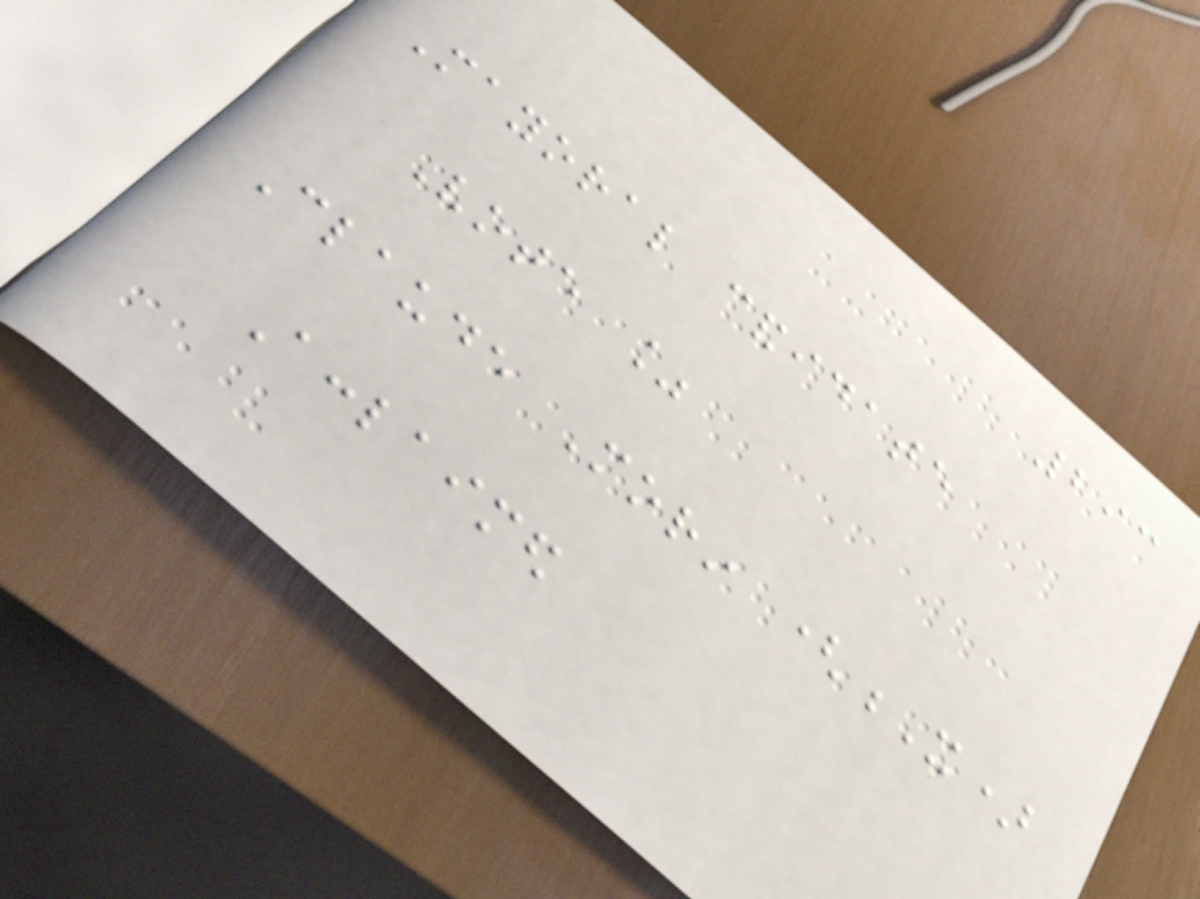293
Mayoral candidate
Vote %
Claude Morin (X)
Acclaimed
